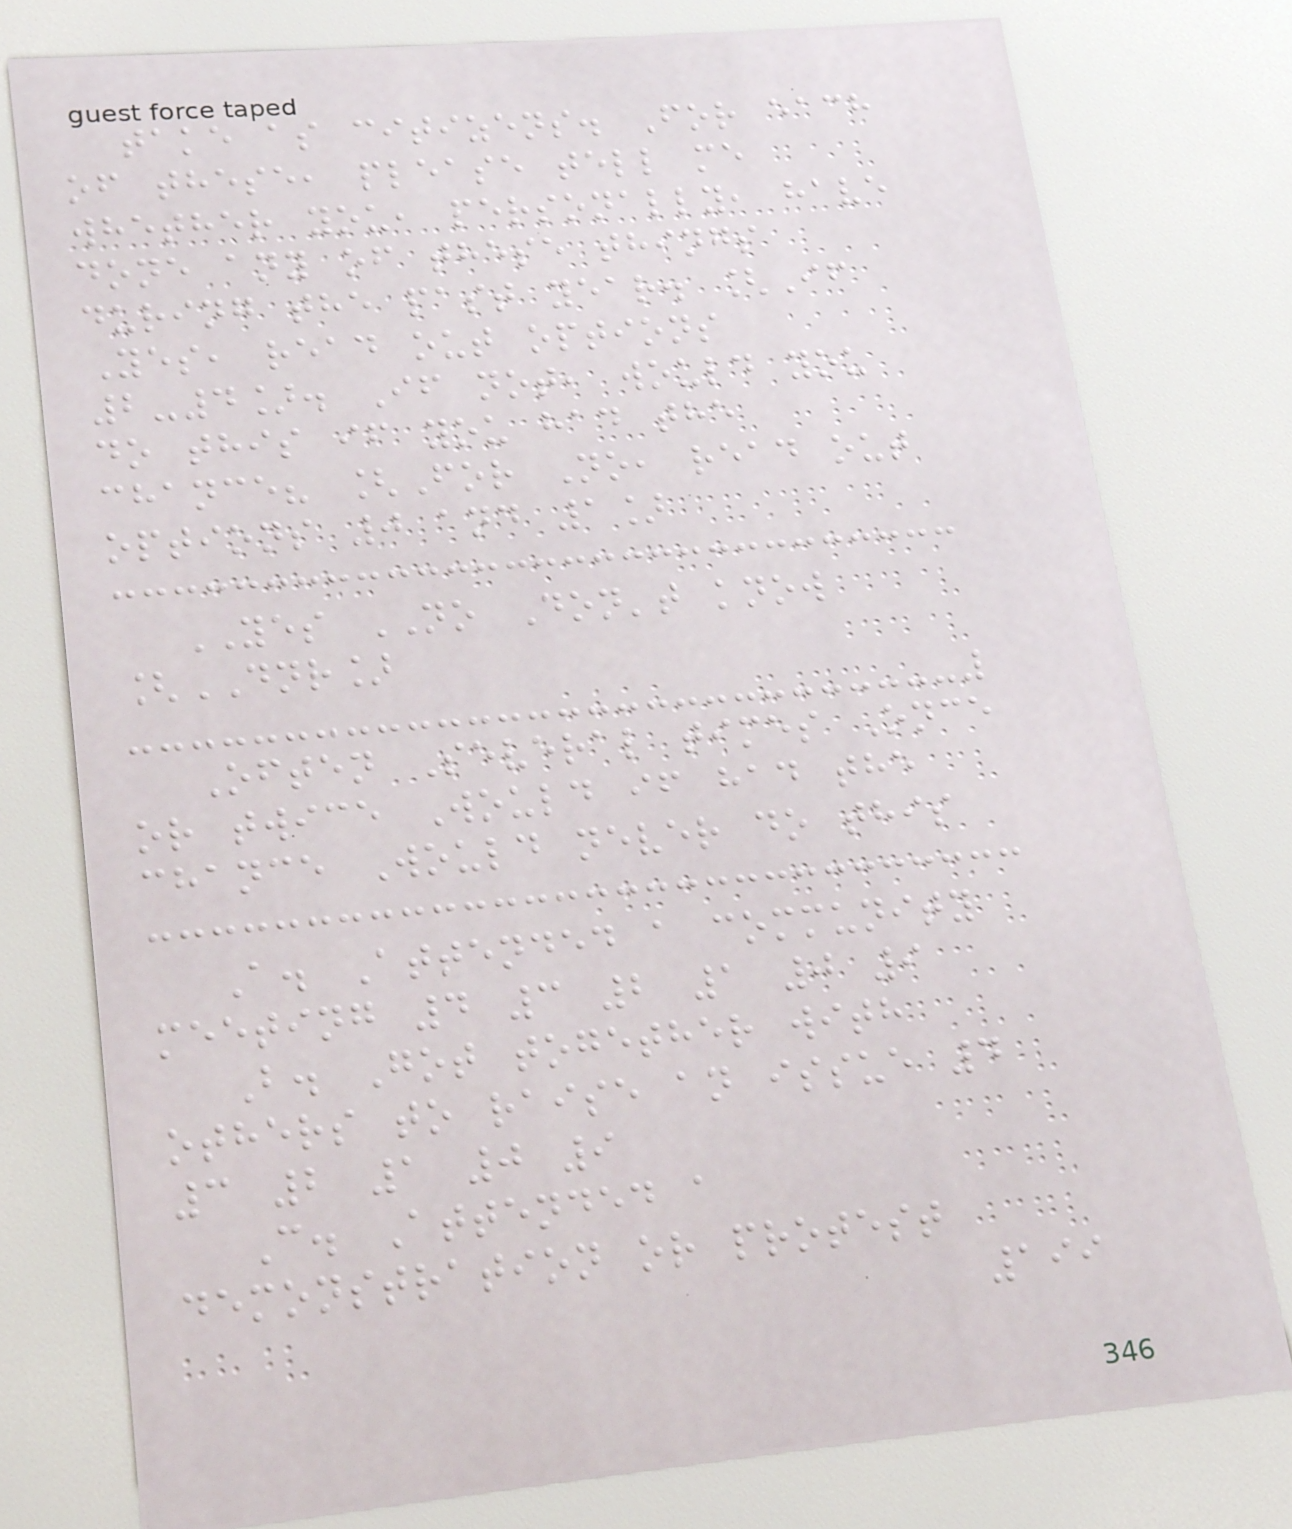take as citizens. For each
of these, please tell me
whether you, personally, have
done any of these things
during the past year. [If
Yes, read out options
2-4]. If not, would you
do this if you had the
chance? [For No, read out
options 0 and 1]
YES NO Don't know
[DNR]
Often Several times Once
or twice Would if had the
chance Would never do this
A. Attended a community
meeting 4 3 2 1 0 9
B. Got together with
others to raise an issue 4
3 2 1 0 9
C. Attended a
demonstration or protest
199
